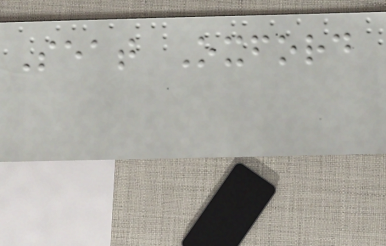Seat Oxford
